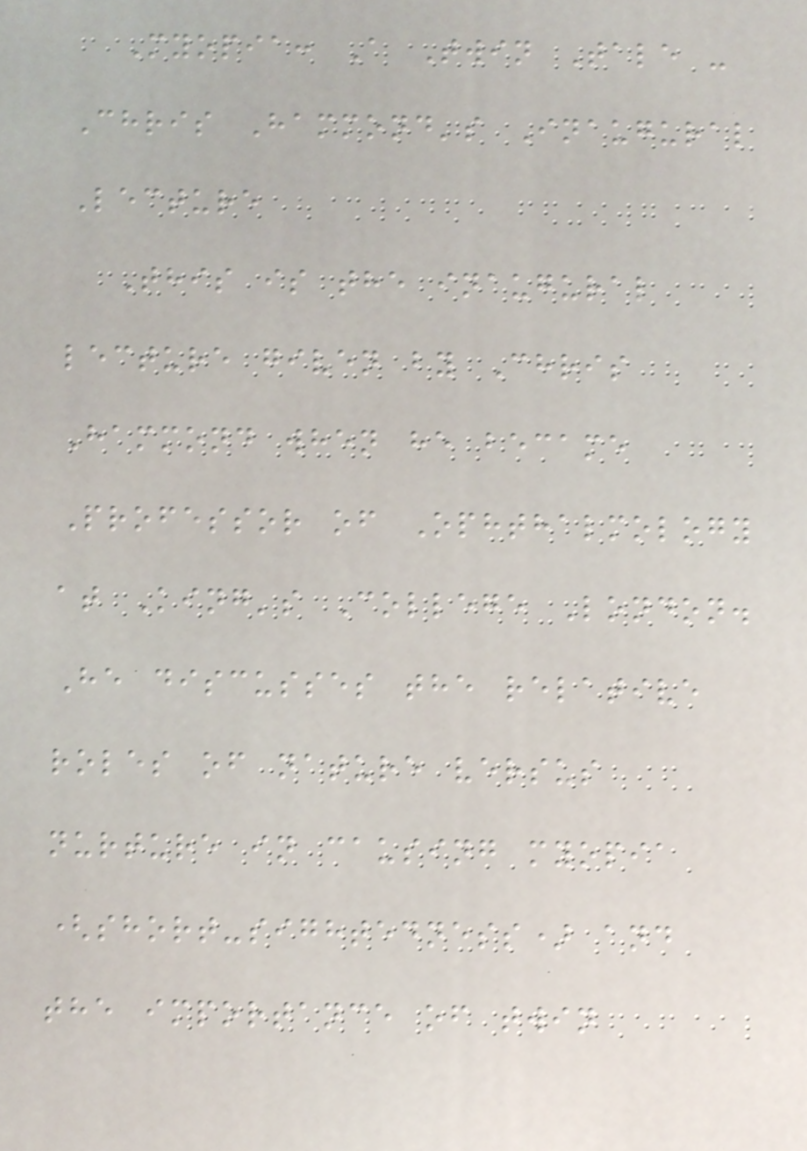Myopia: A Twin Tale -
Chris Hammond's Inaugural
Lecture
This is the inaugural
lecture given by Chris
Hammond when he became
Professor of Ophthalmology
at King's College London.
He discusses the relative
roles of nature versus
nurture in causing myopia
(short-sightedness) and
the importance of twin
